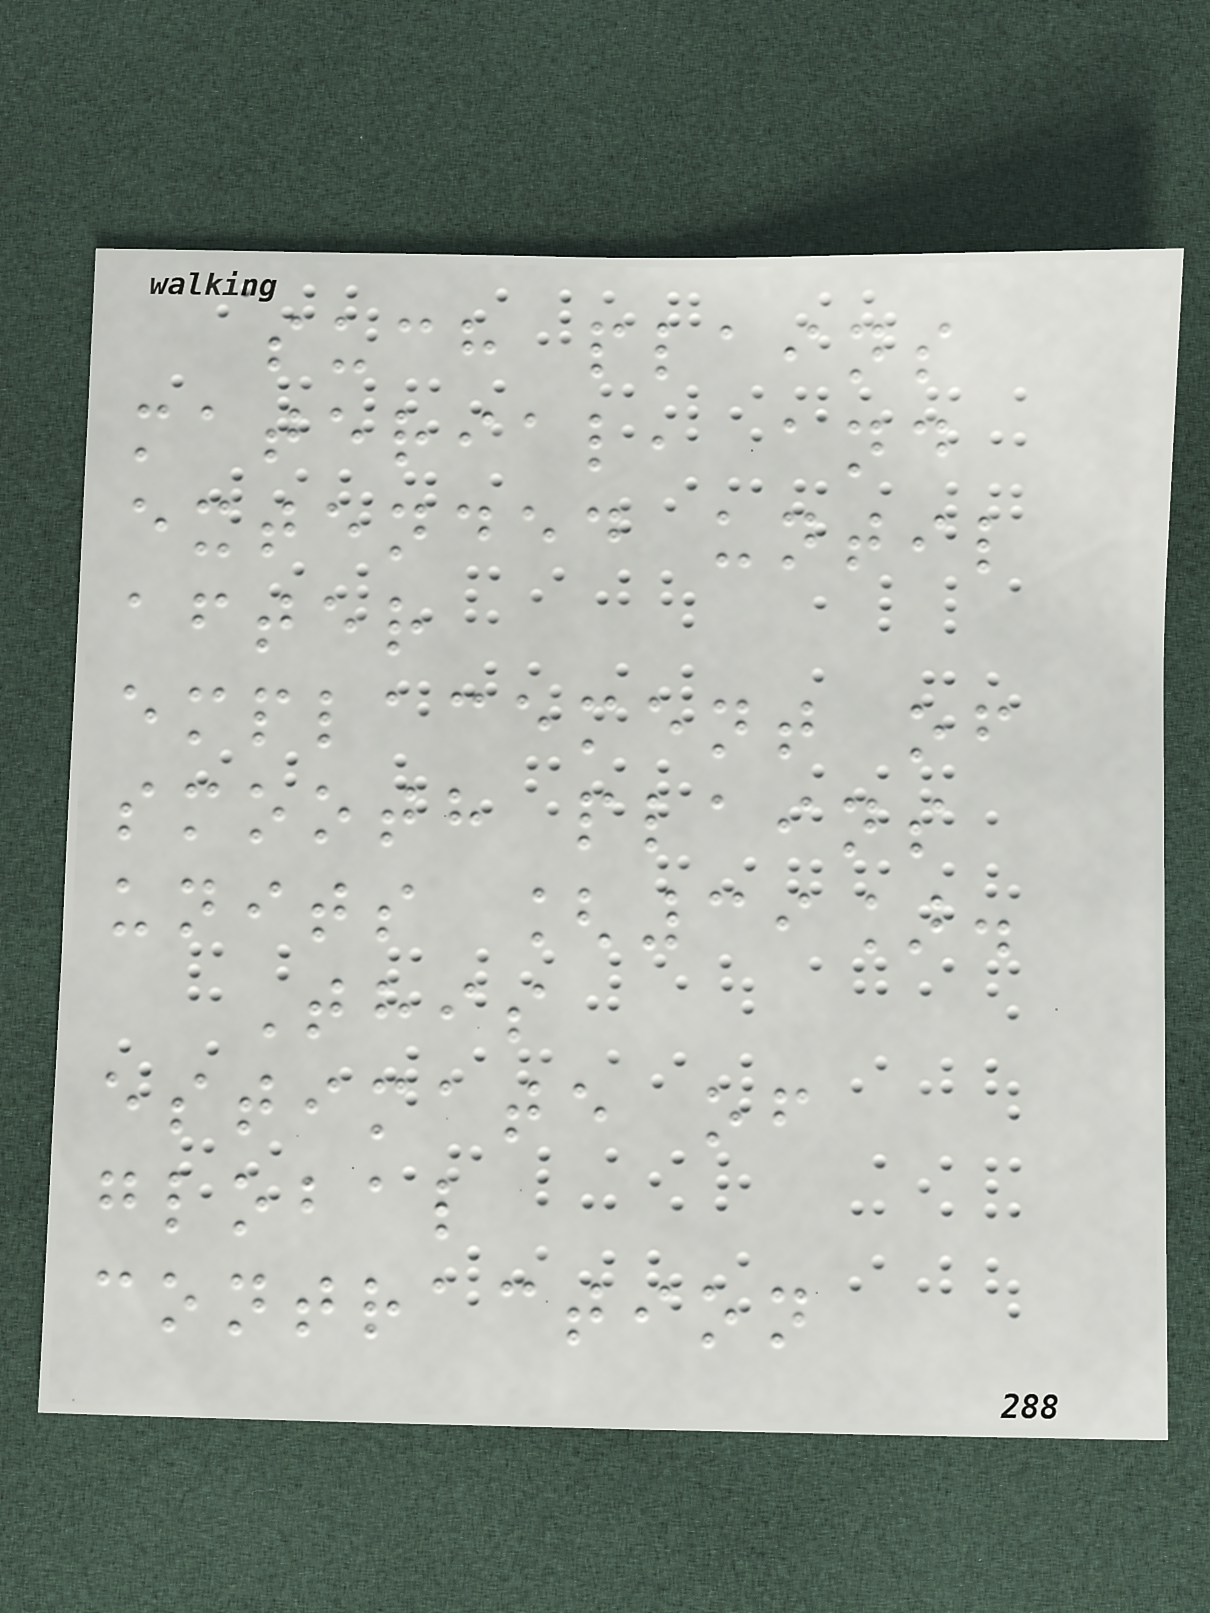such plains
material, and
extended until
after
emplacement of
smooth plains
units [39].
This
estimate of
global
contraction
